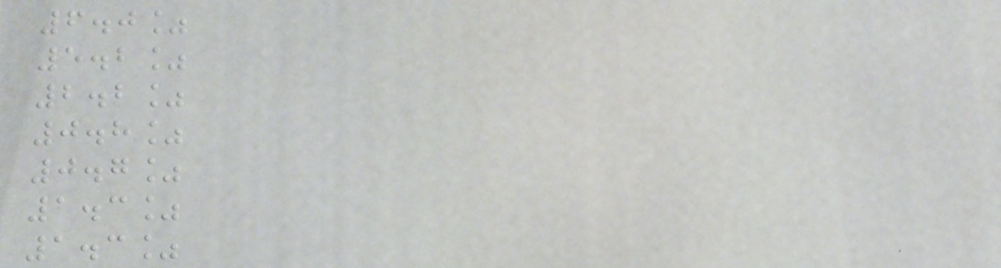6.0%
5.2%
2.2%
0.8%
0.7%
1.3%
1.3%
